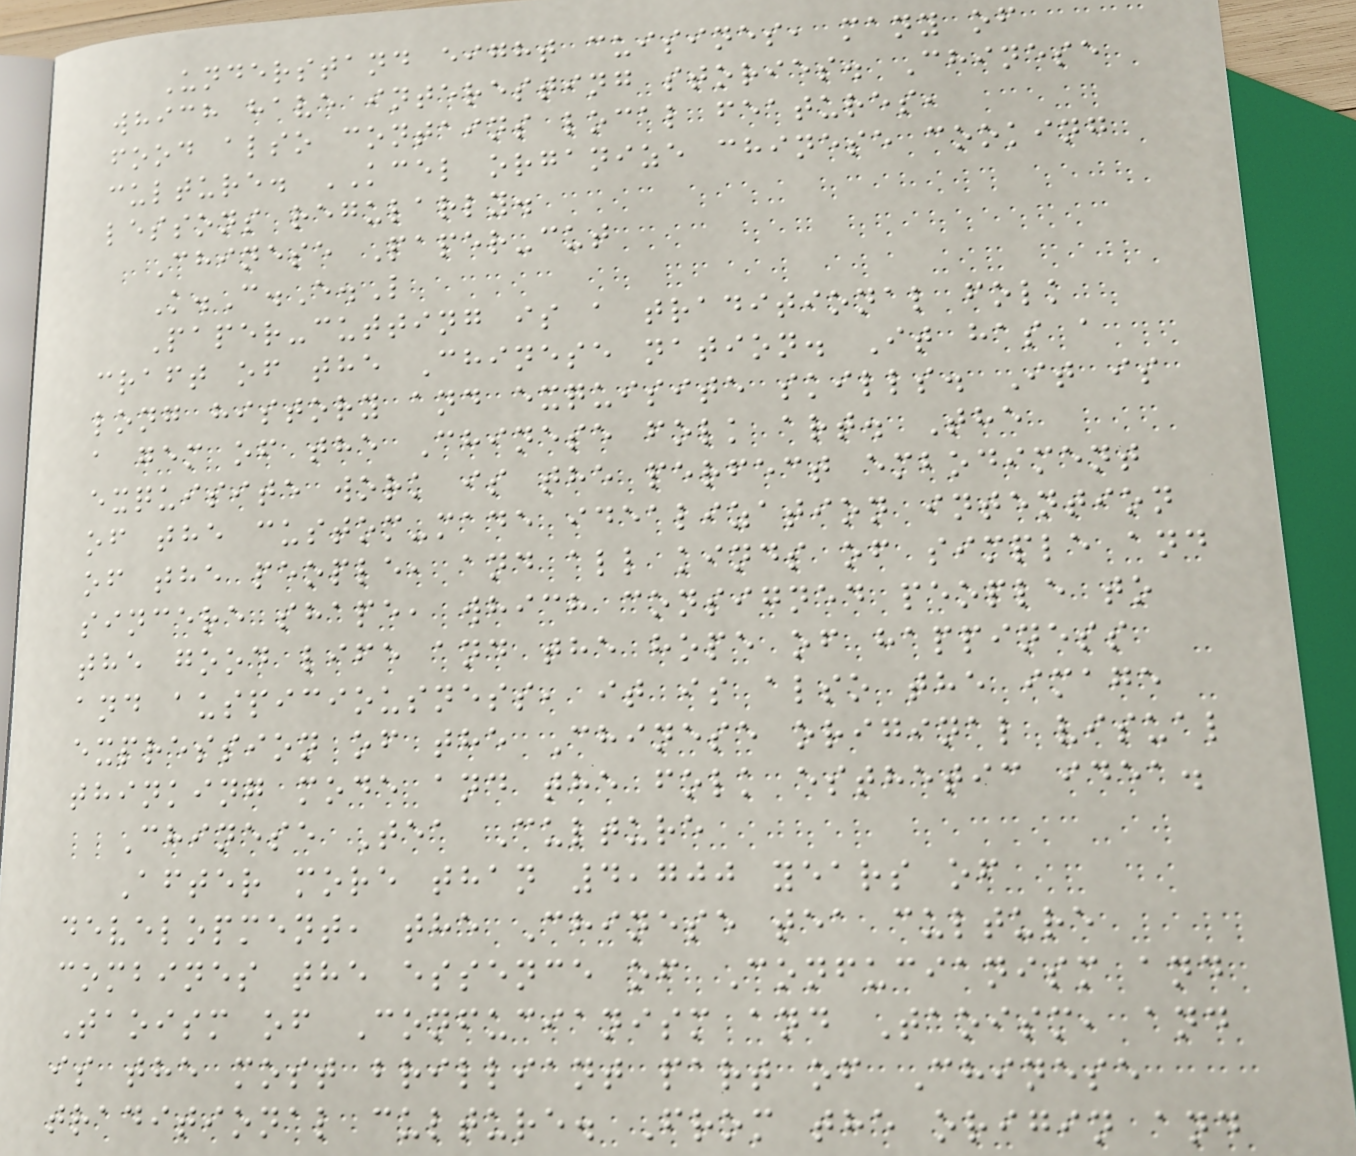Understand eight cuisines, many of
which have interesting stories. Chinese
food also contains local features,
culture. KCEL organize chinese cooking
lessons regularly.
Chinese Paper-cut
K.C.E.L
Paper-cutting is a traditional folk
craft of the Chinese nation. It has a
long history and exquisite skills. It is
a gem of the Chinese folk art. The
exquisite work is the perfect embodiment
of the custom-made idealization intention
of the people, and all kinds of simple and
sincere shape, which consigned people to
the good life and the hope of happiness
and auspiciousness, it is also the image
expression of the Chinese original visual
thinking mode and the folk esthetic idea.
Chinese Tea Culture
After more than 4,700 years of
development, the Chinese tea culture
combines the essence of Confucianism and
Taoism of Confucianism and Taoism, and
is the most brilliant part of Chinese
traditional culture. From the origin and
